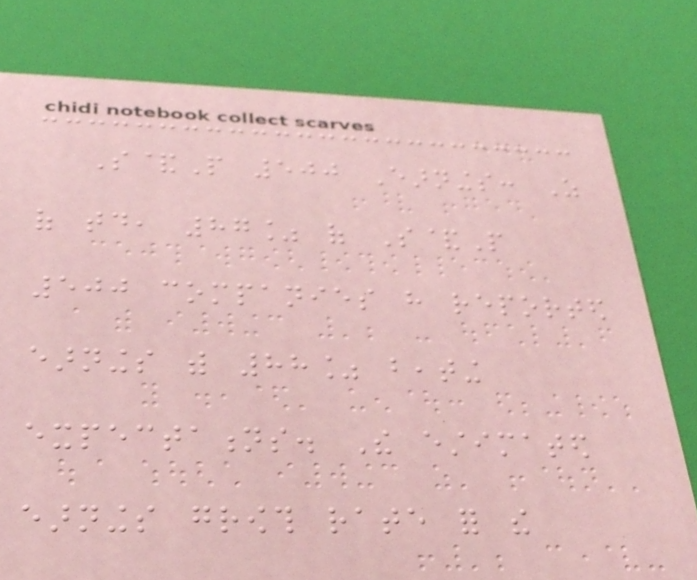S&P 500 Earnings: As
of today, 87% of S&P
500 companies have reported
earnings with 88% beating
expectations. The estimated
earnings growth rate for the
